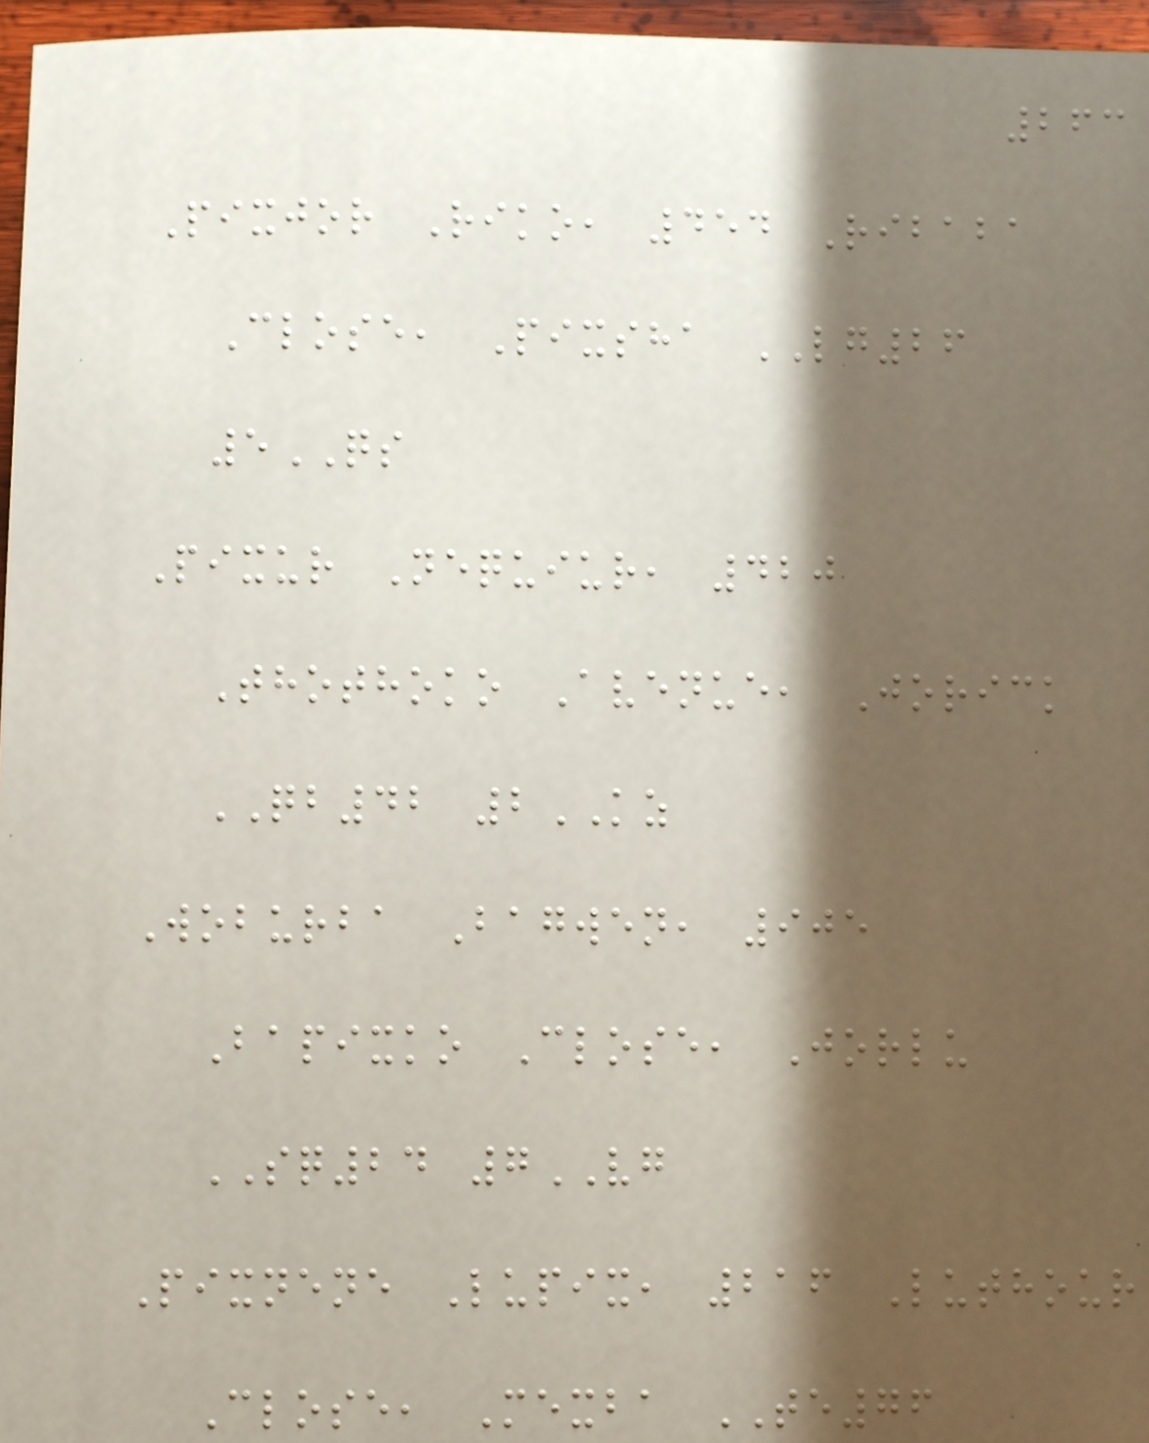263
Pixjor Riko, 454 Ribaba
Close, Pixsha LG26
5QS
Pixur Nequiur, 420
Thothoko Avenue, Jorick
QB42 2KZ
Woburba Bagwen, 905
Bapixko Close, Jorlu
SQ24 7VG
Pixnene Lupix, 216 Luthour
Close, Mexba TE76
